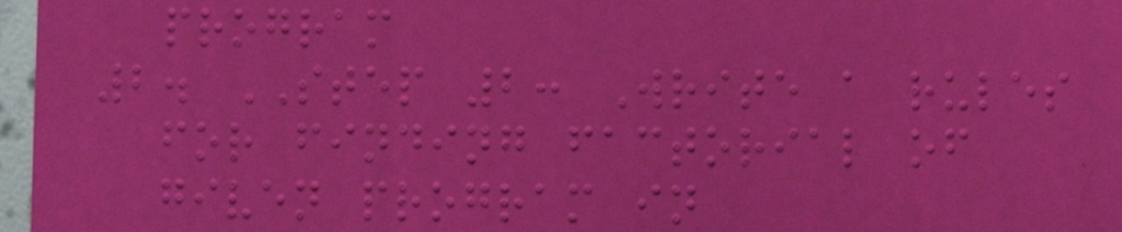program
2. STEP 2: Write a rules
for finding factorial of
given program in
